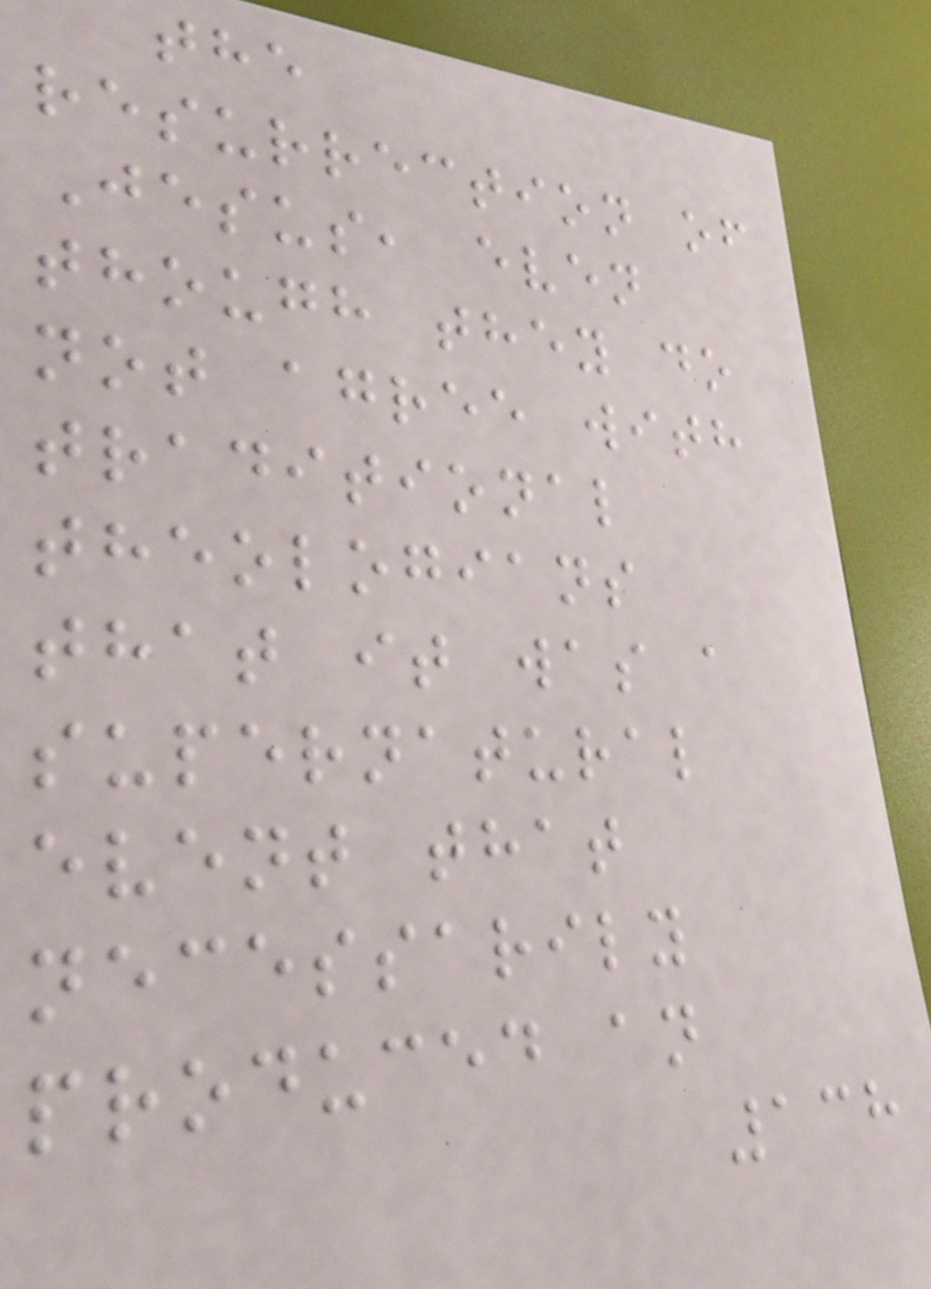the
resurrection of
Jesus, even
though they do
not agree with
traditional
theologians
that it was a
supernatural
event that
necessarily
produced an
138
